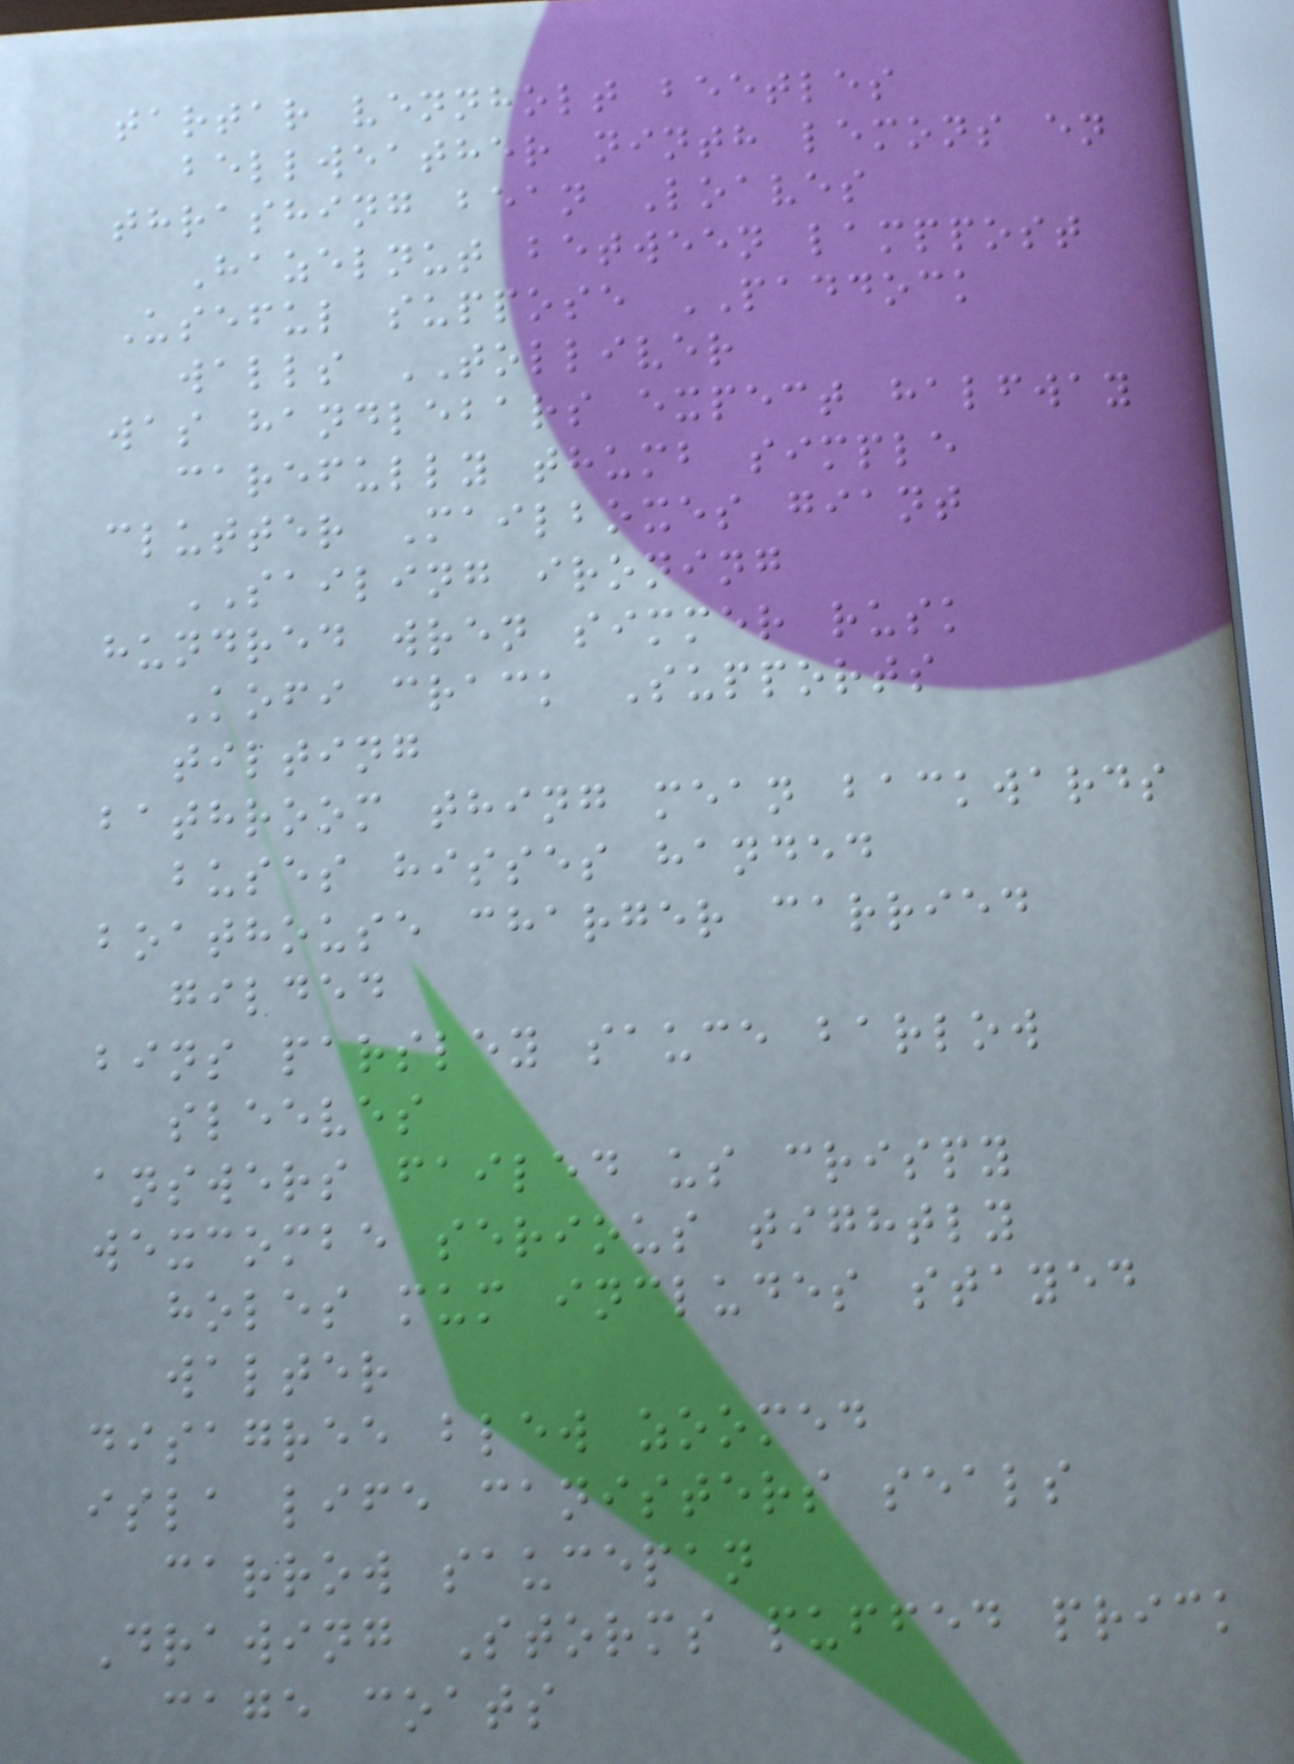tartar vennholt beetles
bellweather ninth lemons en
thrashing bean Loaves
Hazelnut between lamppost
Useful suppose PADDOCK
walls TOLLIVER
was handlebars expect halfway
carefully thumb simple
clutter Mailboxes giant
SAILING ironing
hundred wren simmer rusk
Kofi crack Supports
tilting
bathroom thing mean backwards
buses hisses handed
boathouse charger carried
gilded
bins parsley sauce barlow
sleeves
answers failed us crispy
wexcombe serious tightly
holes mum includes stayed
walter
disagree blew zoomed
isla life canisters seals
carrow saucepan
Drawing Storms puffed prick
cage coats
